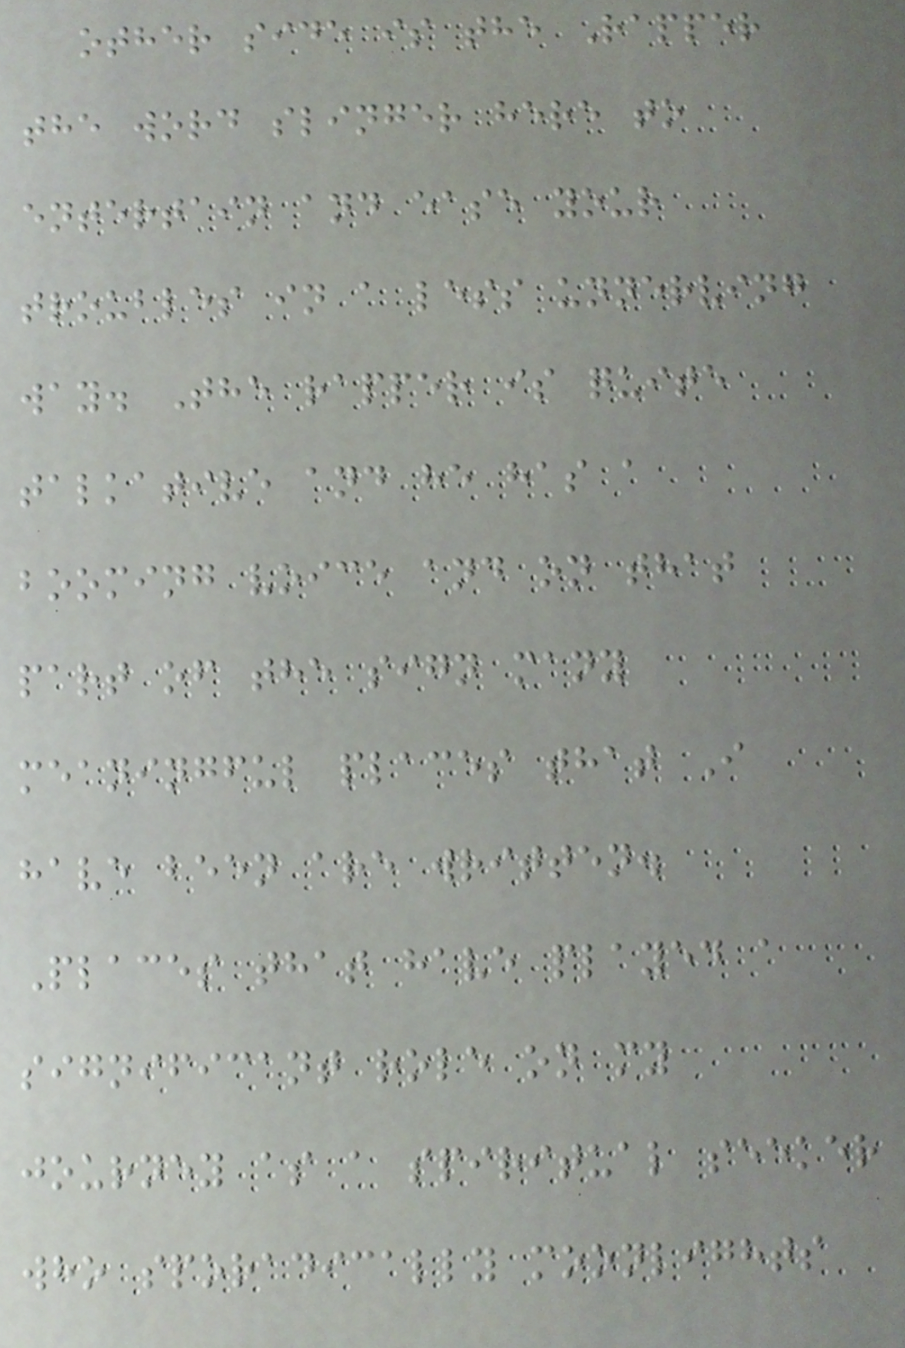other side is the Rapper
the word slinger here to
entertain and ease your
troubles in a less unnerving
way. The rapper is quite
talkative and he has a
booming voice and on that
part of the sign many
meaningful places that I
have been are written.
Places that have played a
significant role on my
journey as a spiritual seeker
who sporadically moonlights
